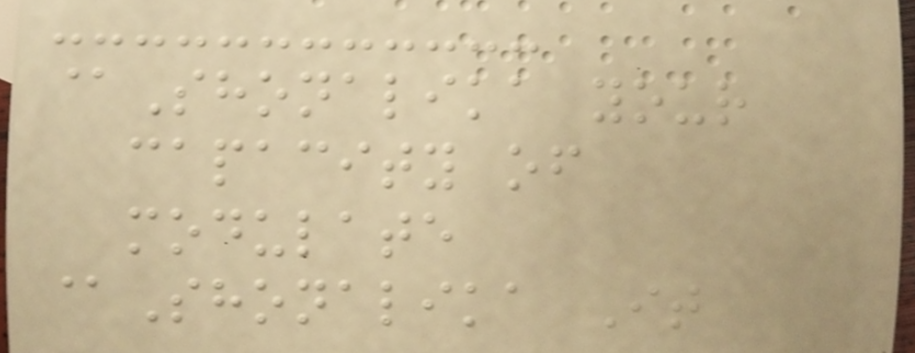@Shonalika your
capacity of
modulate
@Shonalika It
